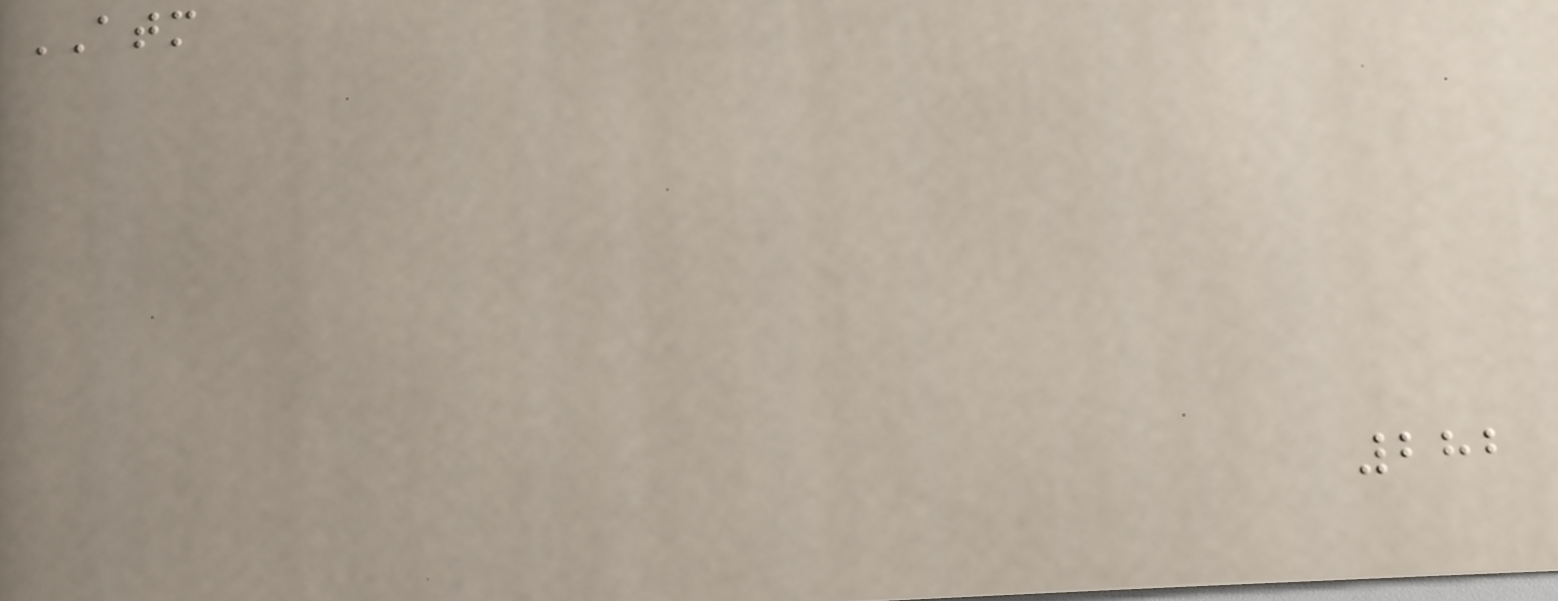ATM
282
